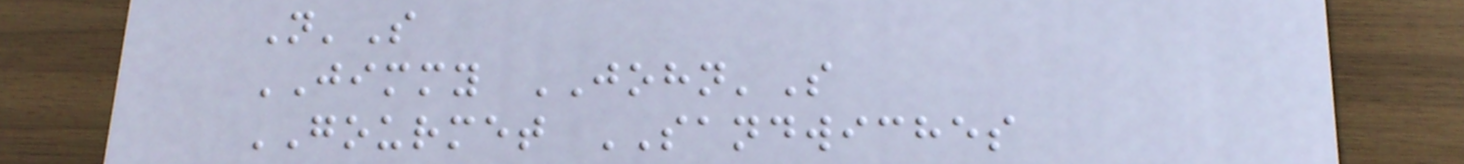N'S
JIMMY JOHN'S
GOURMET SANDWICHES
